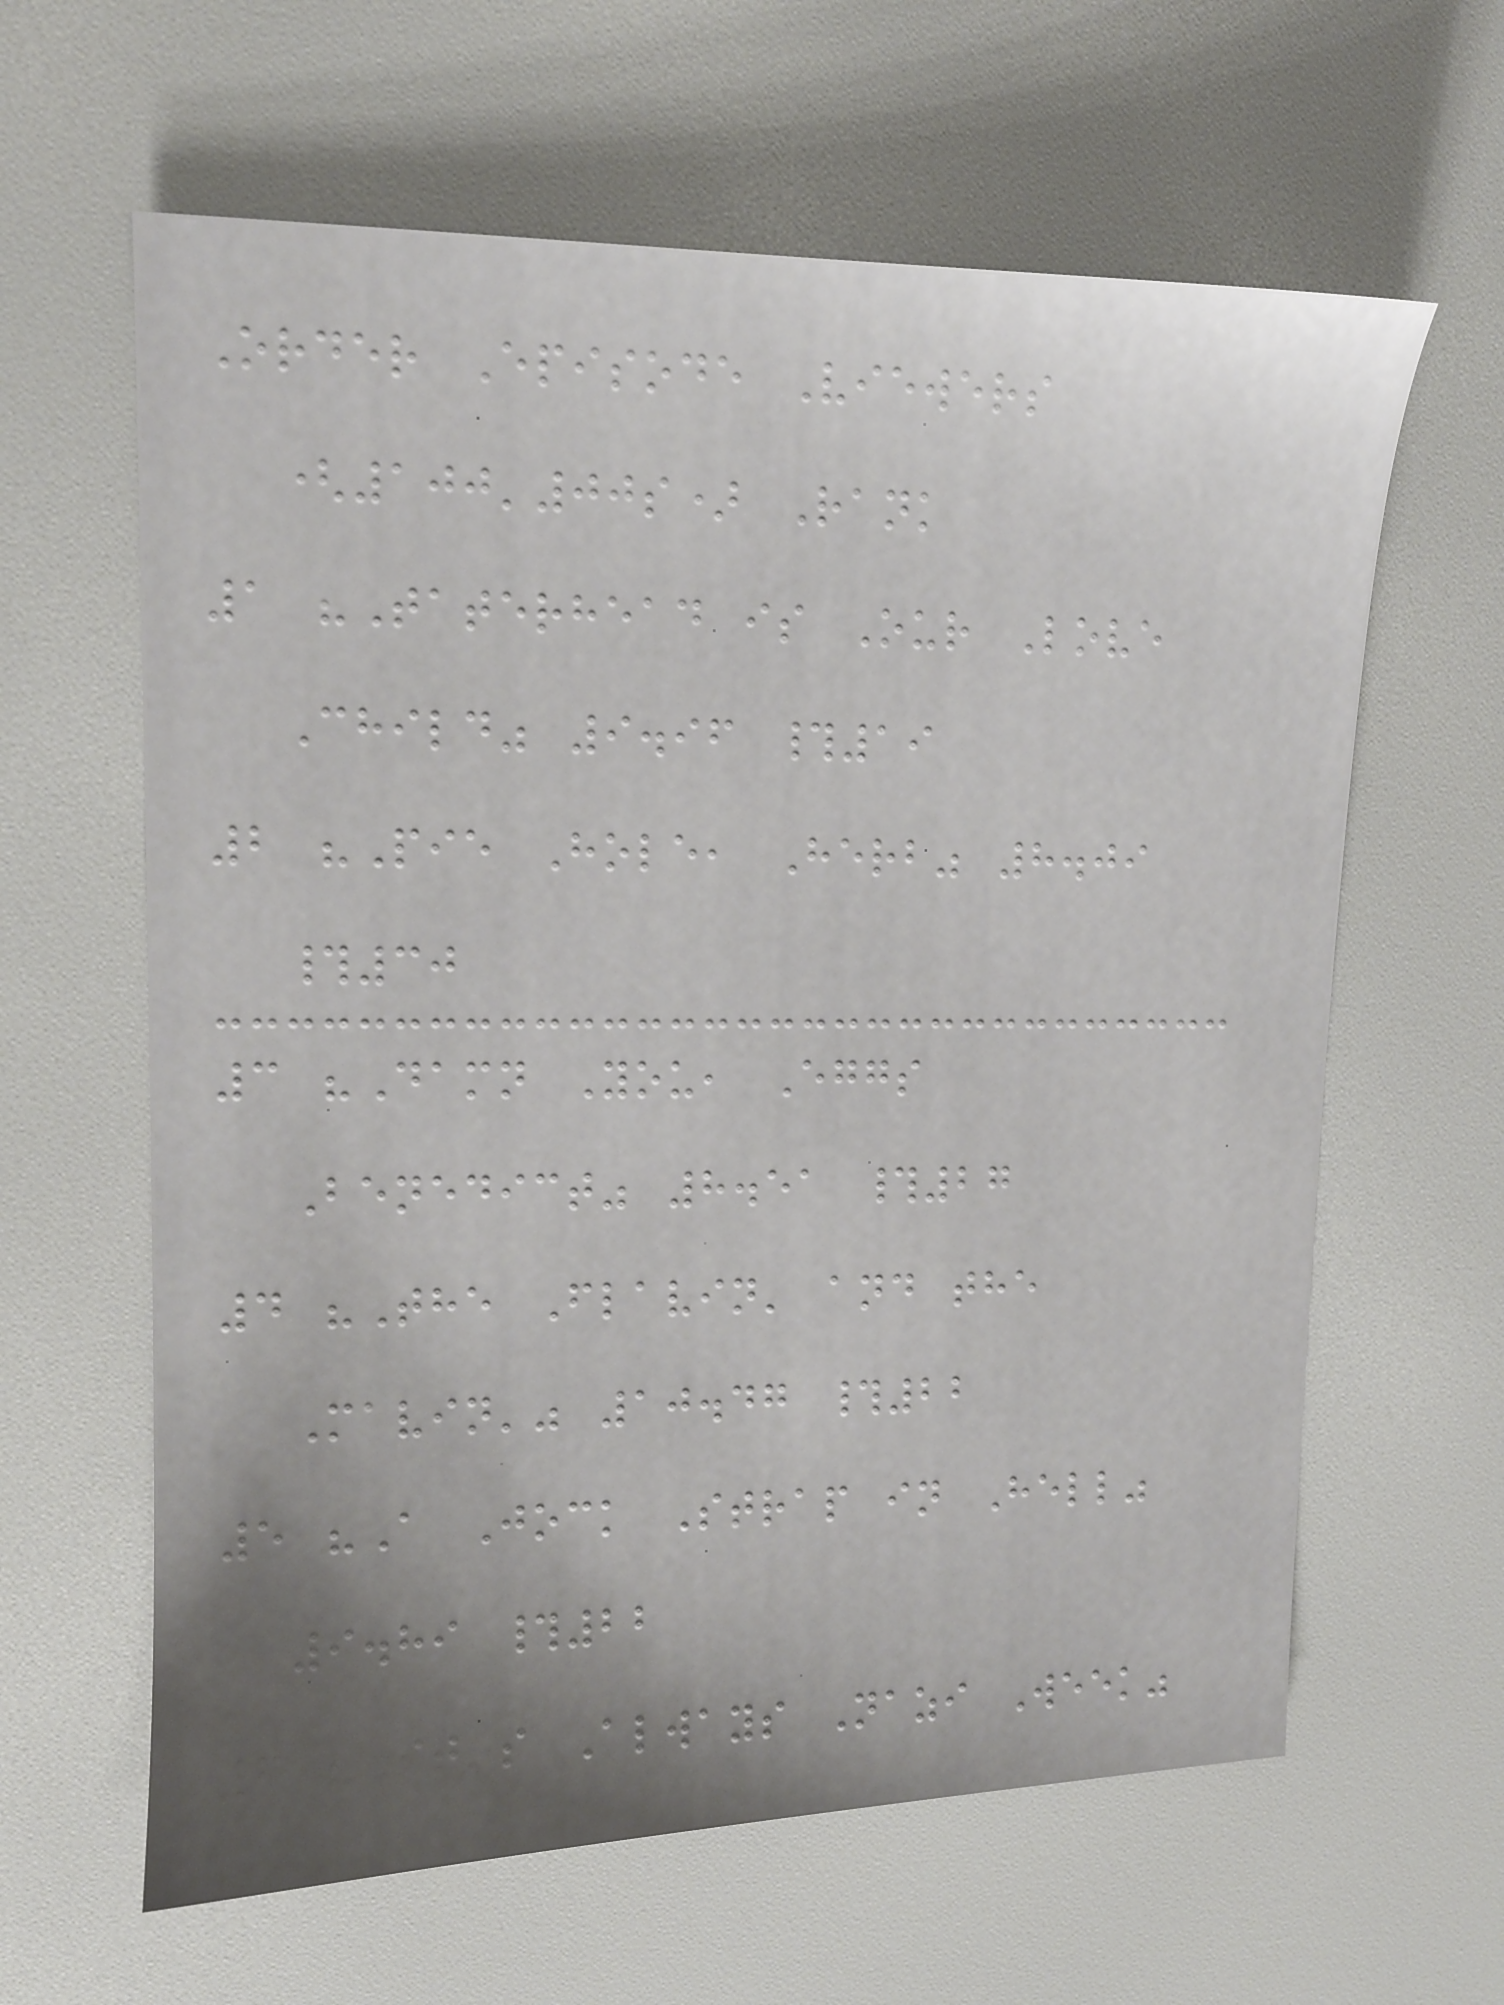Order Episode Viewers
(100'00s) Rank
1 "Taterhead is Our Love
Child" 9.96 #19
2 "Pie Hole, Herb" 8.09
#30
3 "Damn You, Eggs
Benedict" 8.51 #27
4 "The Flavin' and the
Mavin'" 10.47 #22
5 "A Jock Strap in Hell"
9.89 #22
6 "It's Always Nazi Week"
